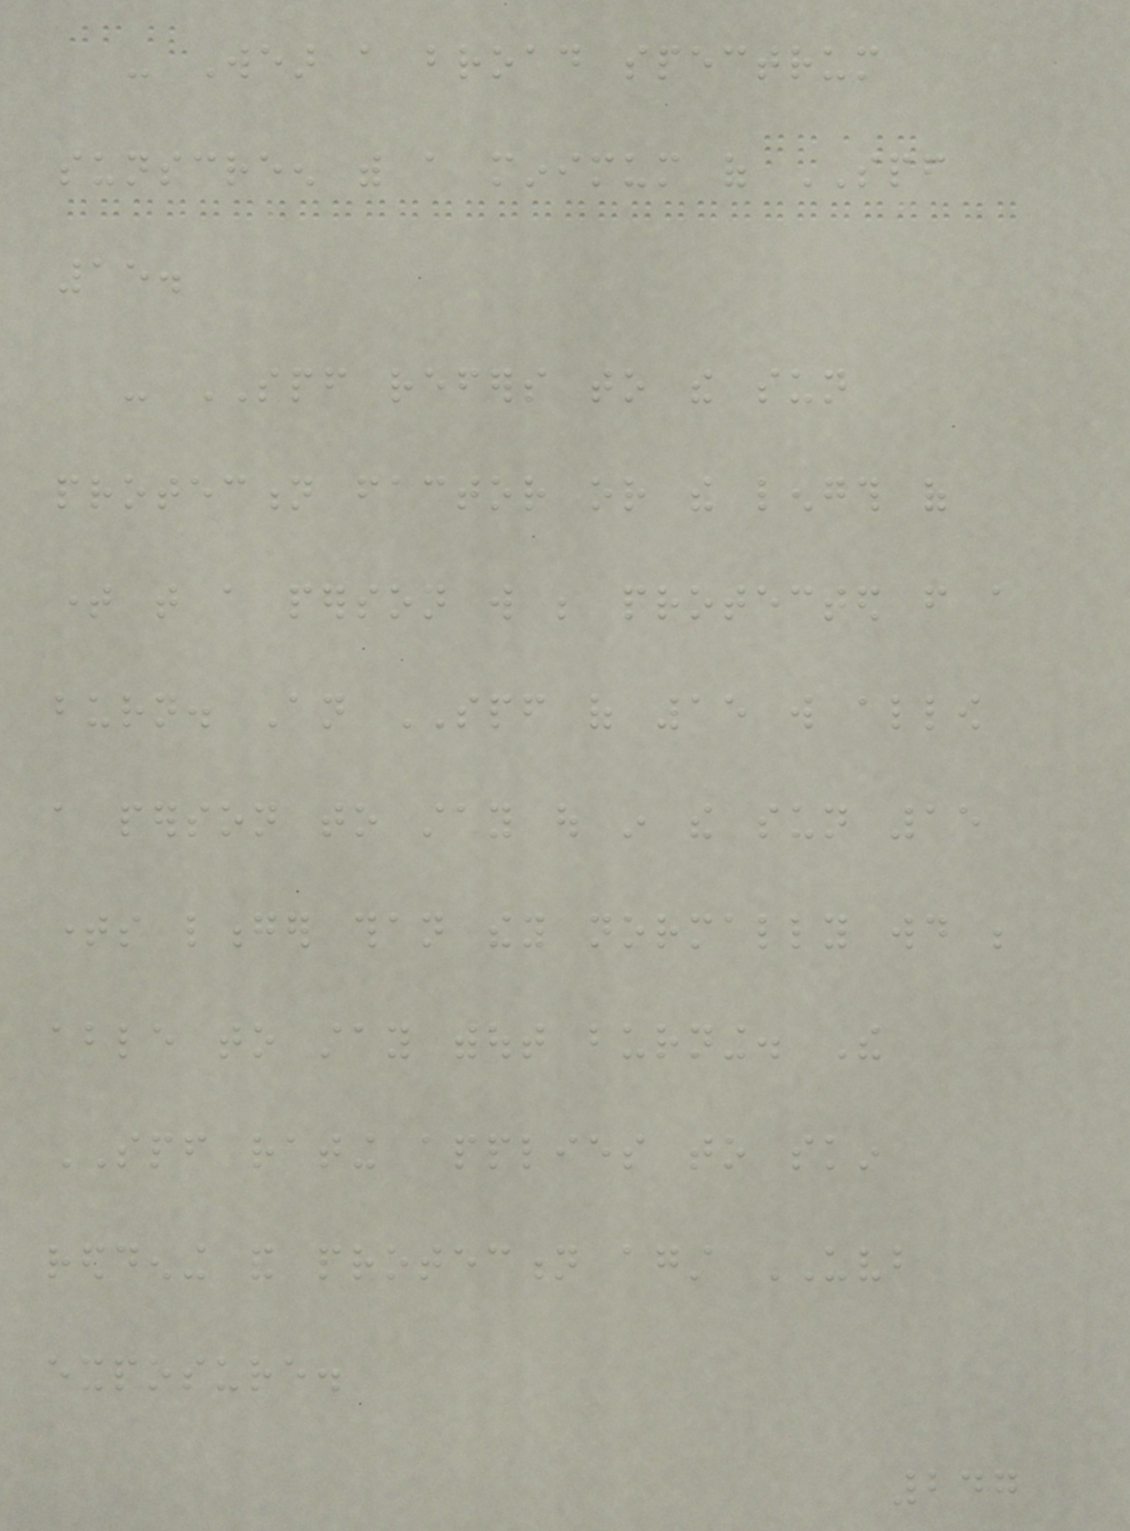- Wear a broad spectrum
sunscreen with a minimum of SPF
15.
- SPF refers to the sun
protection factor or the length of
time that a person will be protected from a
burn. An SPF of 15 will allow
a person to stay out in the sun 15
times longer than they normally would be
able to stay without burning. The
SPF rating applies to skin
reddening and protection against UVB
exposure.
247
